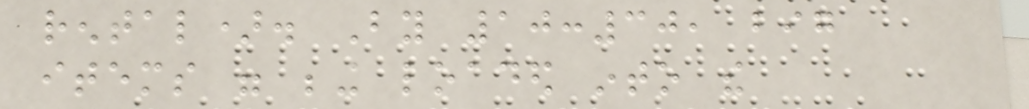rental). By 10:30, big
items were being loaded into the
